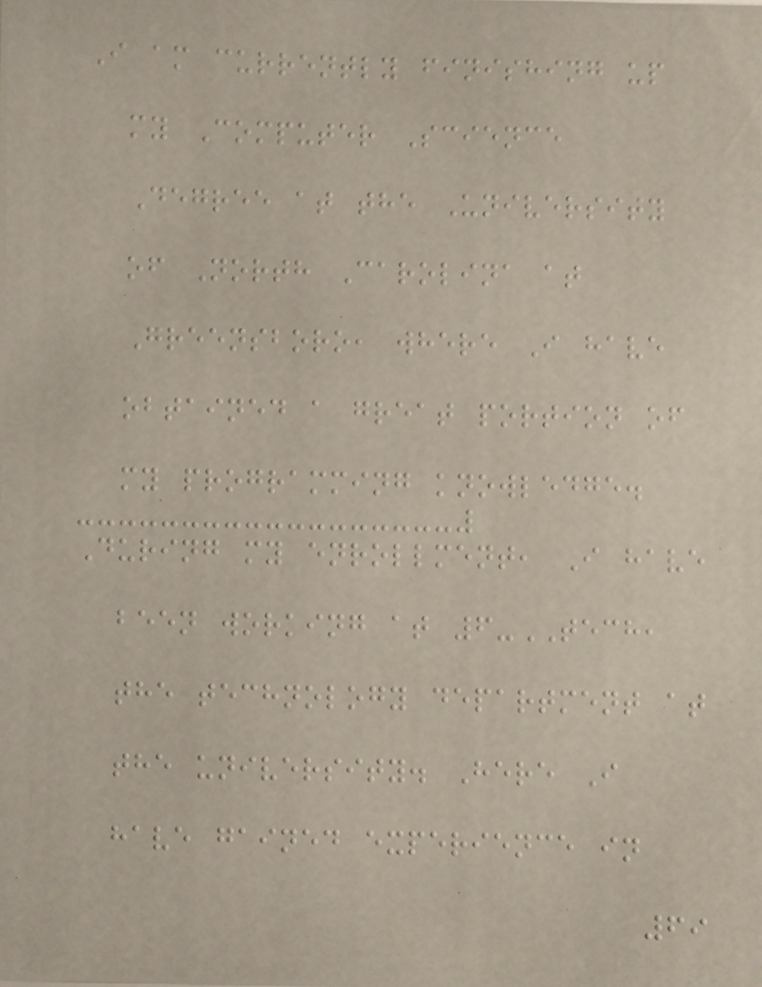I am currently finishing up
my Computer Science
Degree at the University
of North Carolina at
Greensboro, where I have
obtained a great portion of
my programming knowledge.
During my enrollment, I have
been working at 6-TECH,
the technology department at
the university. Here I
have gained experience in
69
